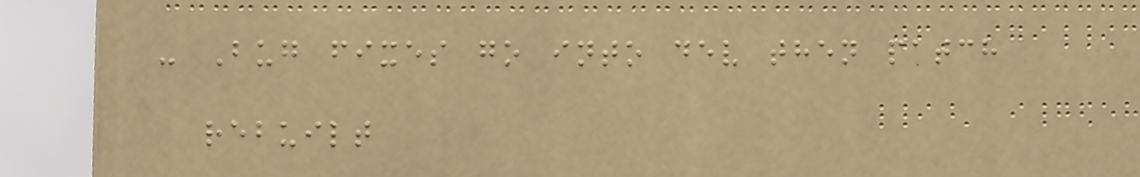- Bug fixes go into dev then patch
rebuilt
